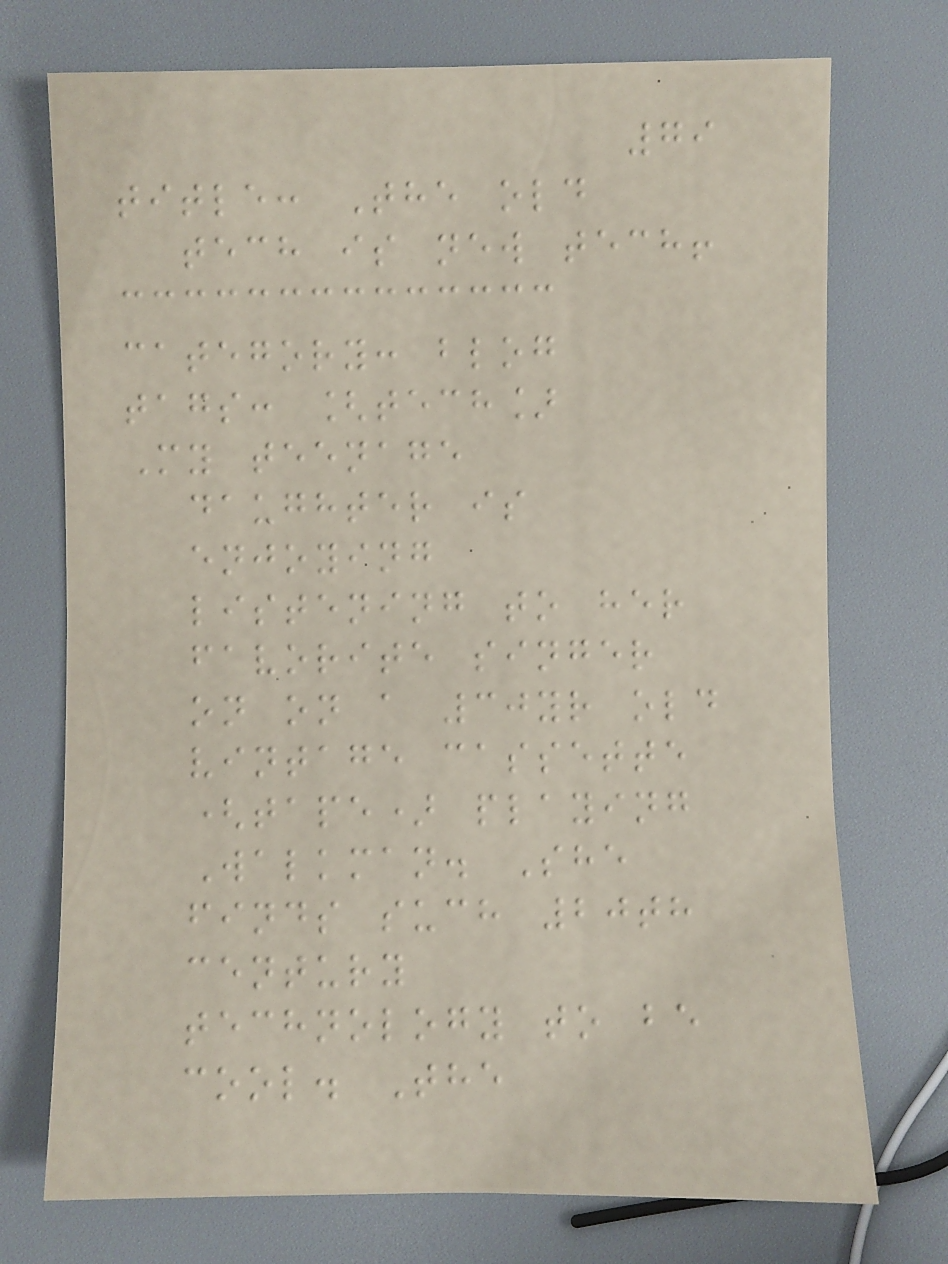79
title: The old
tech is new tech!
category: blog
tags: [tech]
My teenage
daughter is
enjoying
listening to her
favorite singer
on on a 30yr old
vintage cassette
(tape) playing
Walkman. She
finds such 20th
century
technology to be
cool. The
